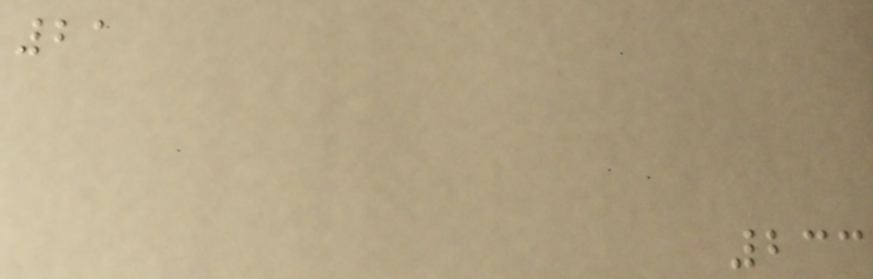21
233
